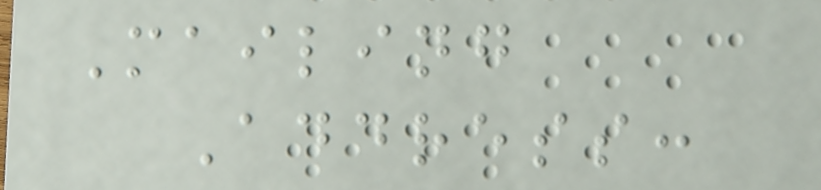Mailing
Address:
